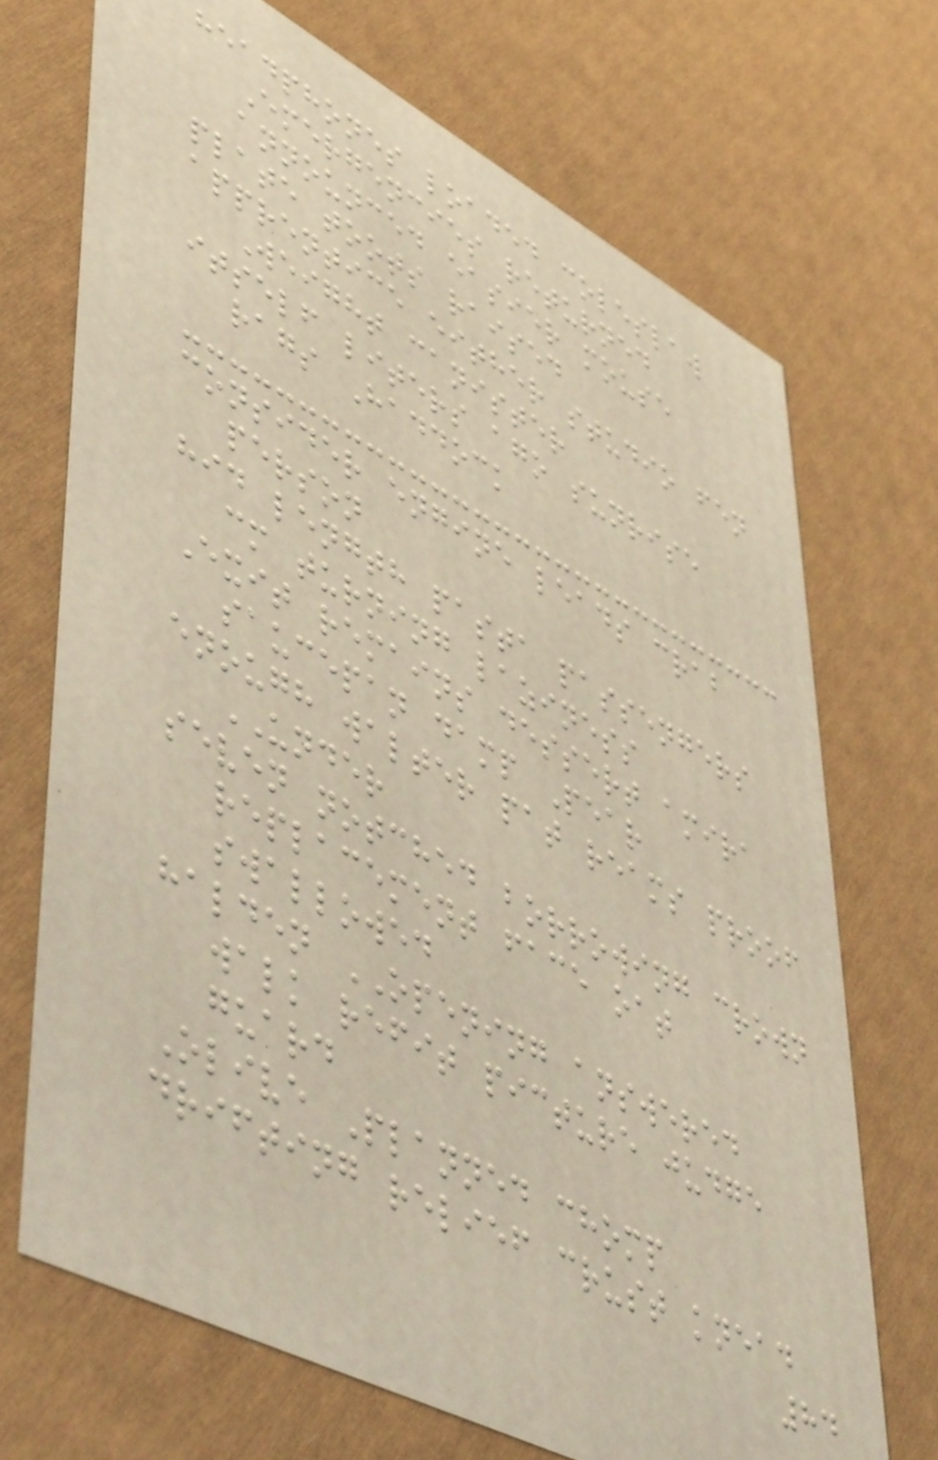headphones loaded coleslaw
Emergencies returned
announced easier mouse
plate toots raised
apprentice either studio fen
Weight canister
itself liters ago sunrise
rags Haddock
consider engine leads crab
person
hid length pasta passengers
cm turning laziness
Exit remains dessert amira
saucepan damp Pear
enough walter pat reams proof
UNDER
seven notched borrowing crown
replacement face oat
swallowed
halden OPENING answered
walk refit picture judge
guard
Olive Planned chomp
drifting relief crust knead
84
